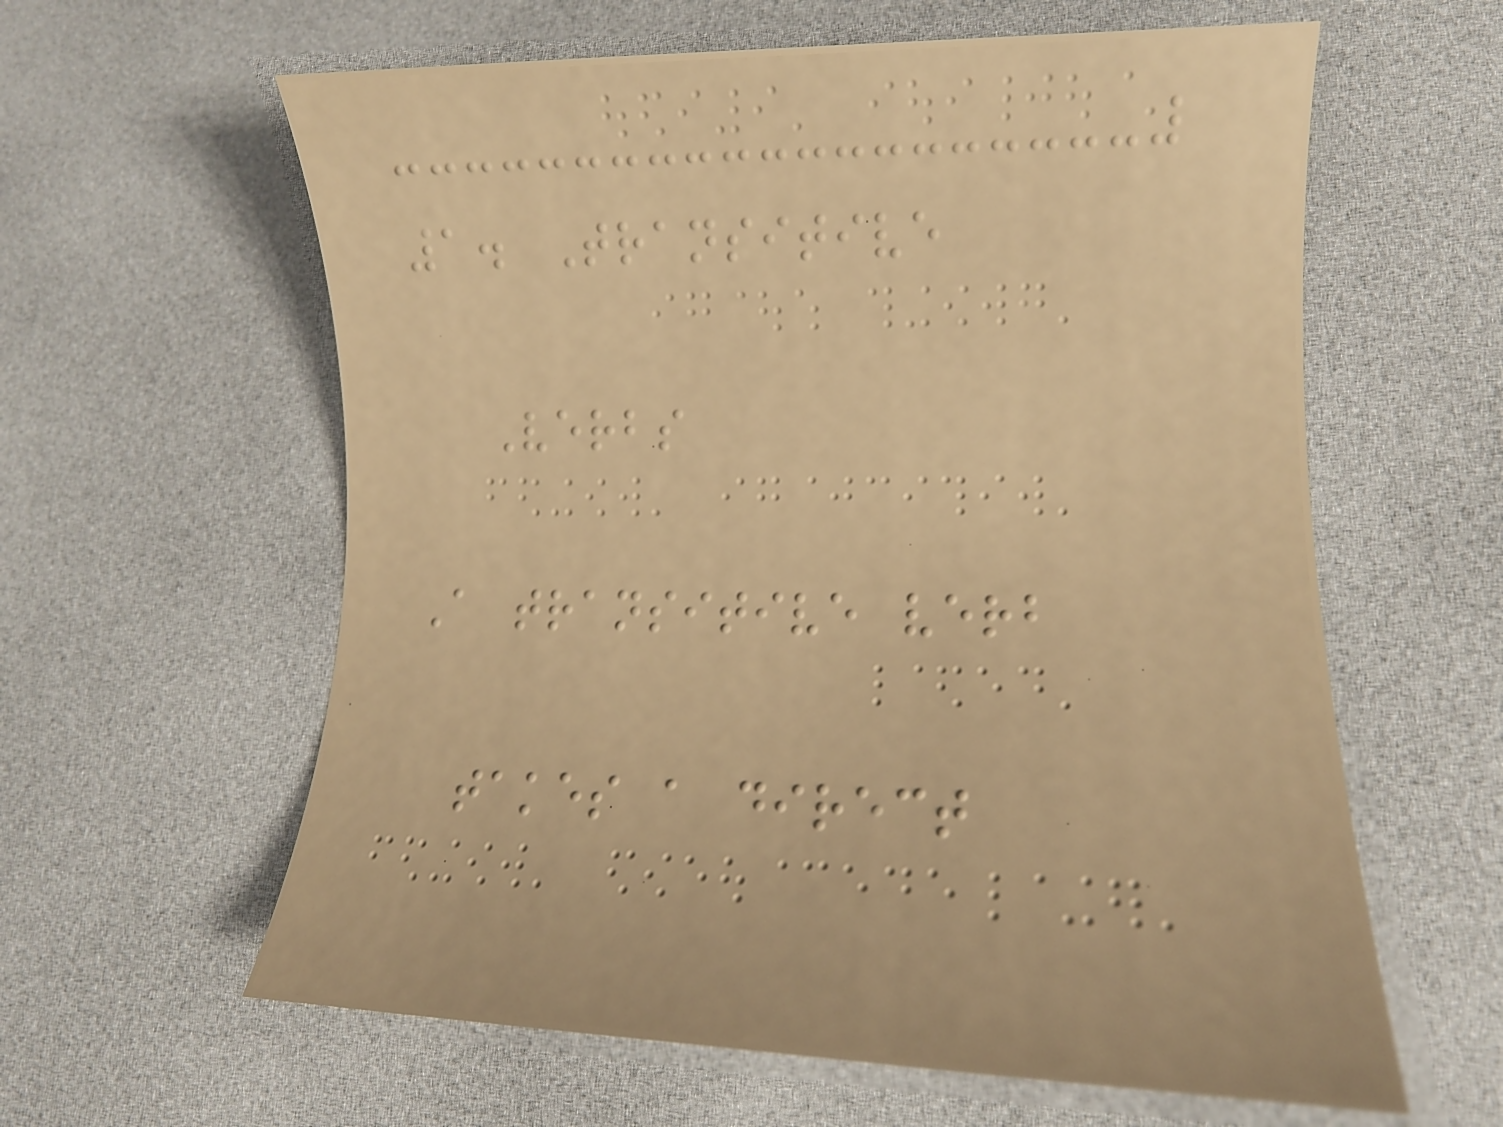1. Transitive
Verbs
A transitive verb
takes a direct
